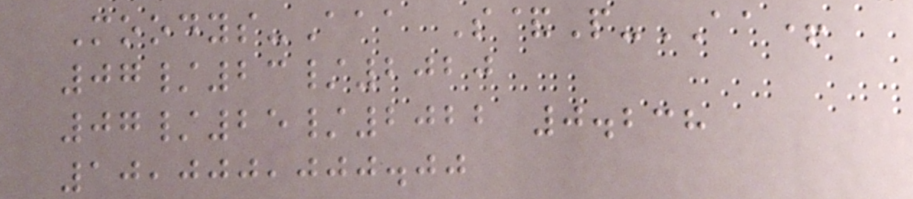Moodys-Aaa S&P-AA+
07/23/2020
07/25/2022 0.238
10,000,000.00
